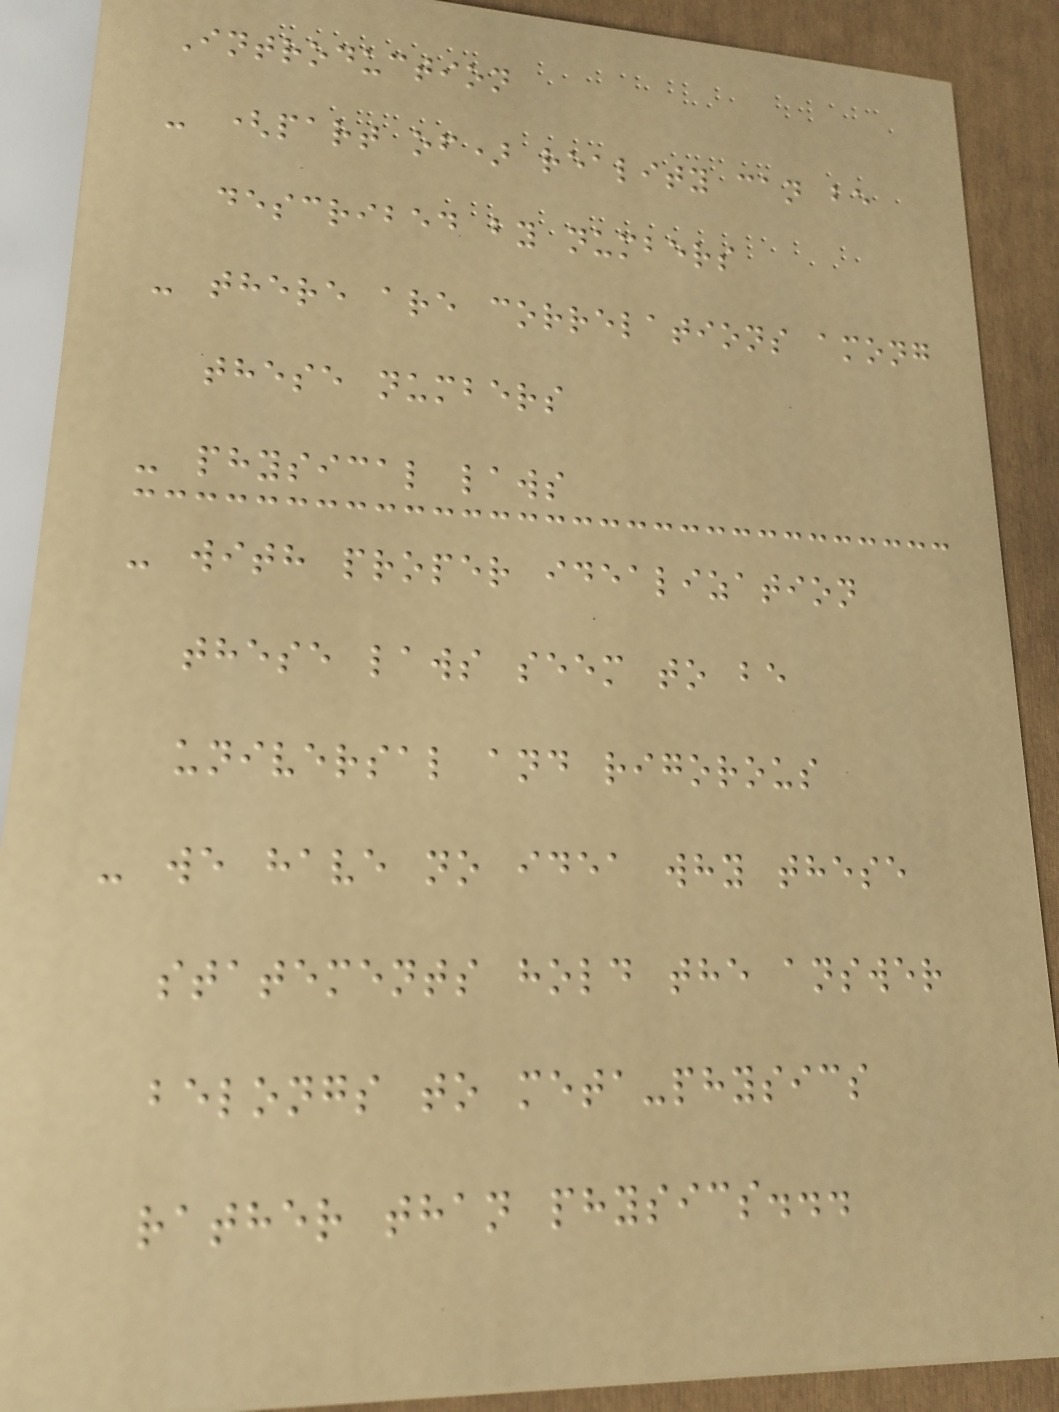Introduction
- (part of) reality can be
described by numbers
- there are correlations among
these numbers
- physical laws
- with proper idealization
these laws seem to be
universal and rigorous
- we have no idea why these
statements hold the answer
belongs to meta-physics
rather than physics...
